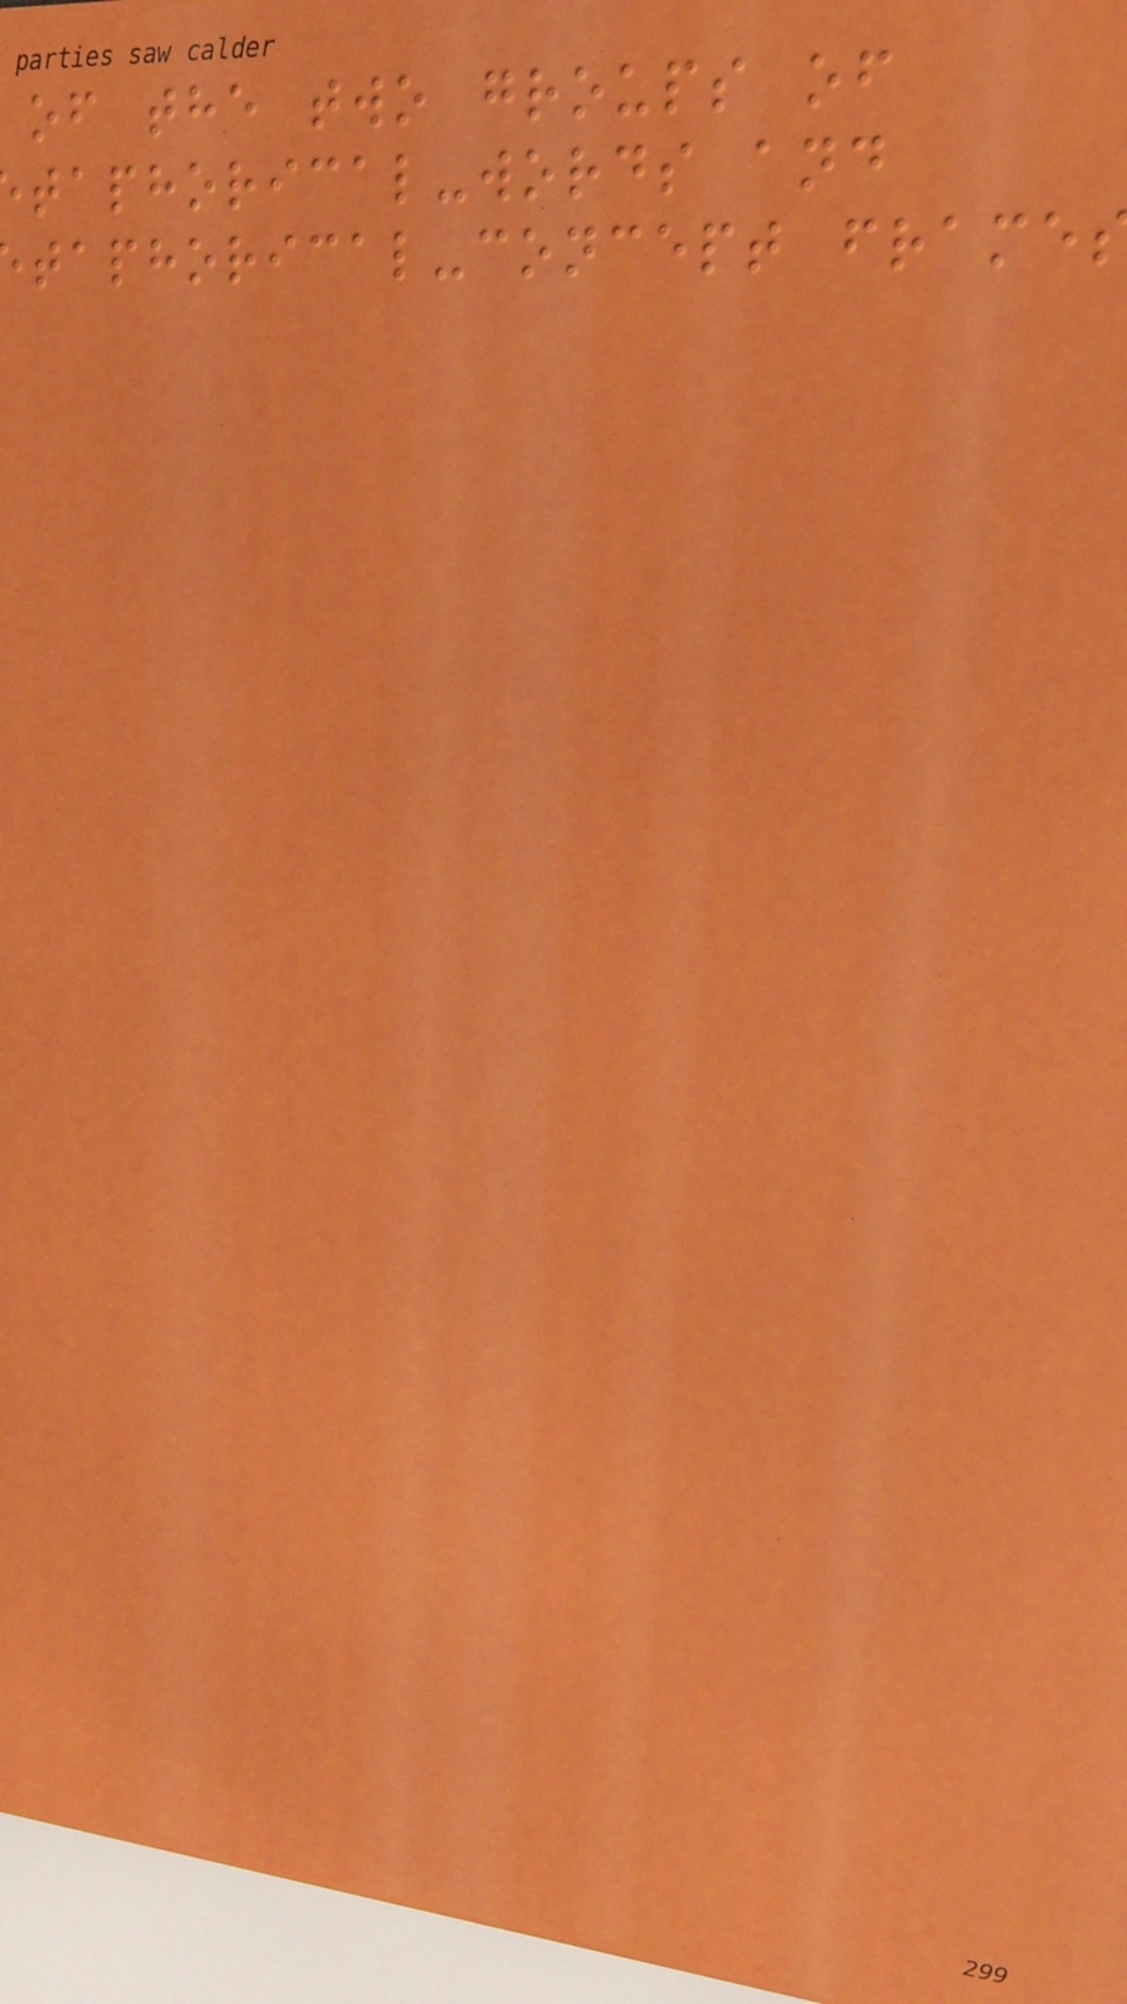of the two groups of
taphorical-words and
taphorical-concept frame
